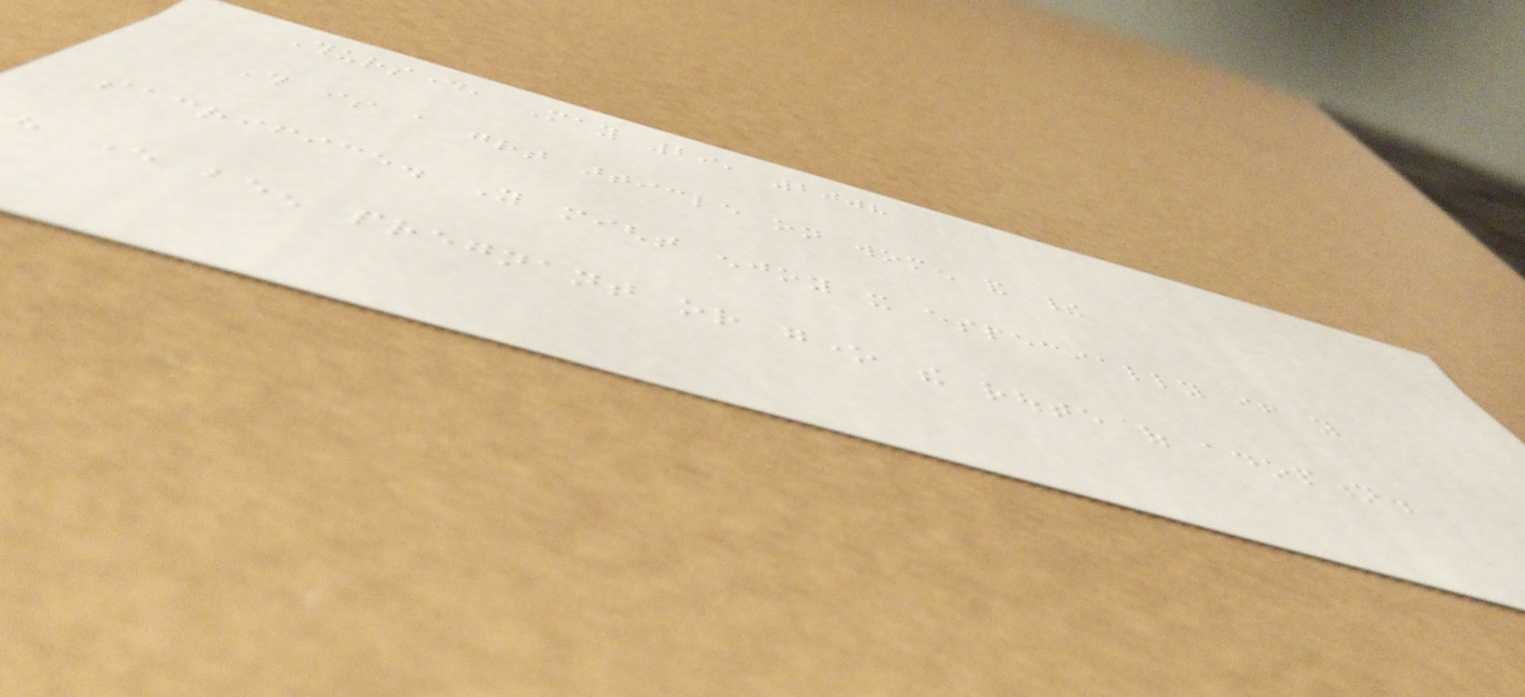Thursday, May 29, 2008
This is a great article on women and their
sacrifice. You might enjoy it especially if you
have ever been pregnant or gone the route of adoption.
